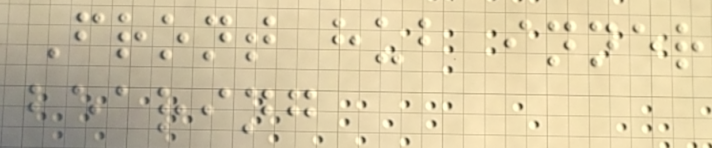Front hub inner
bearing
